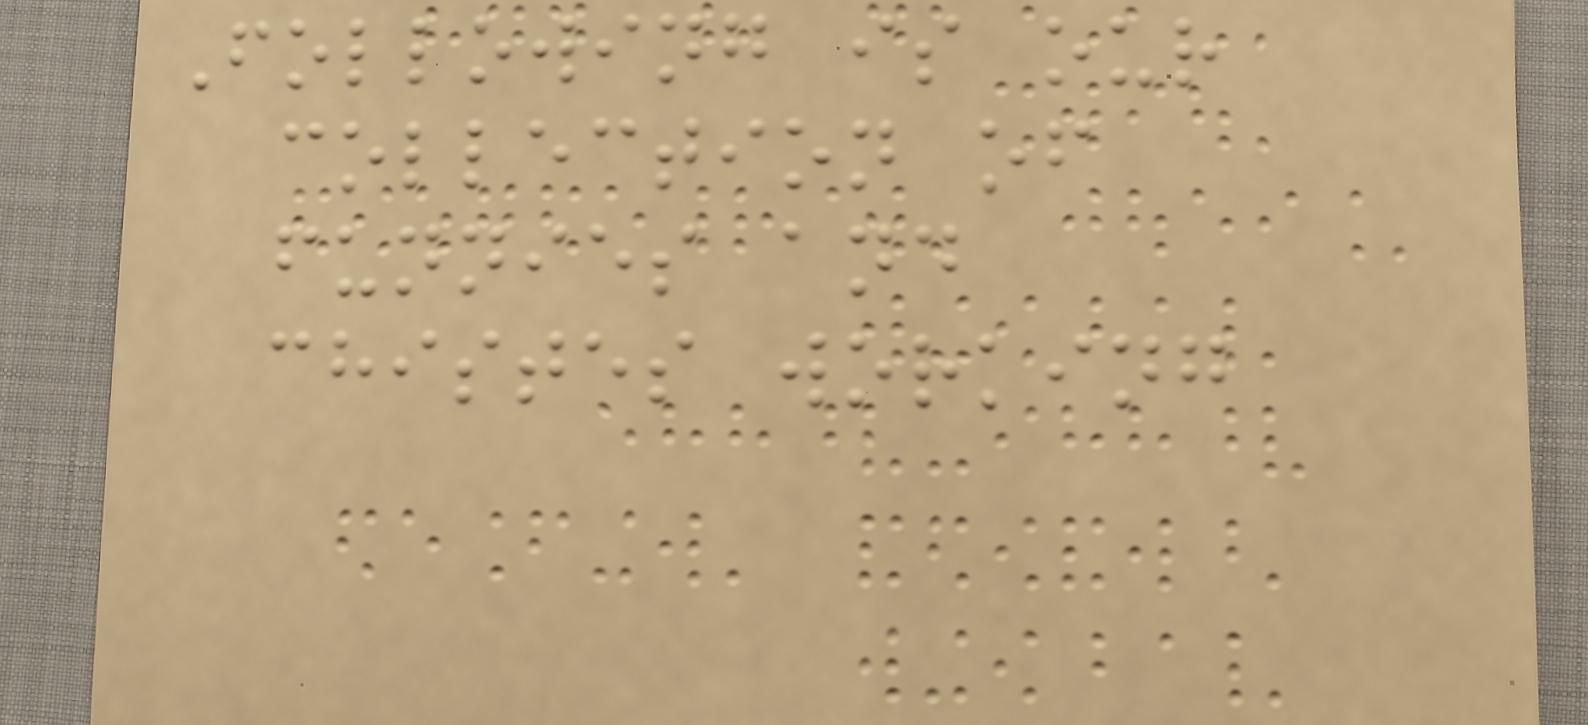Following is our
collection of
funnies and
chistes working
